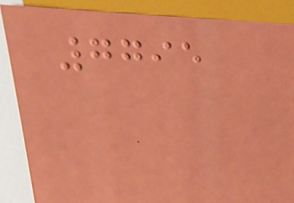7795
